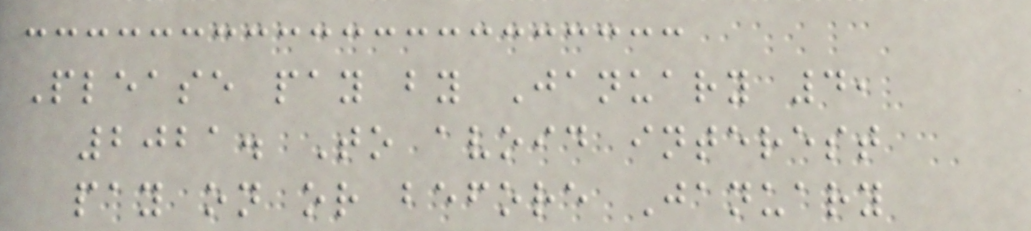Please pay by January 4,
2021. To avoid interest
pay on or before January
